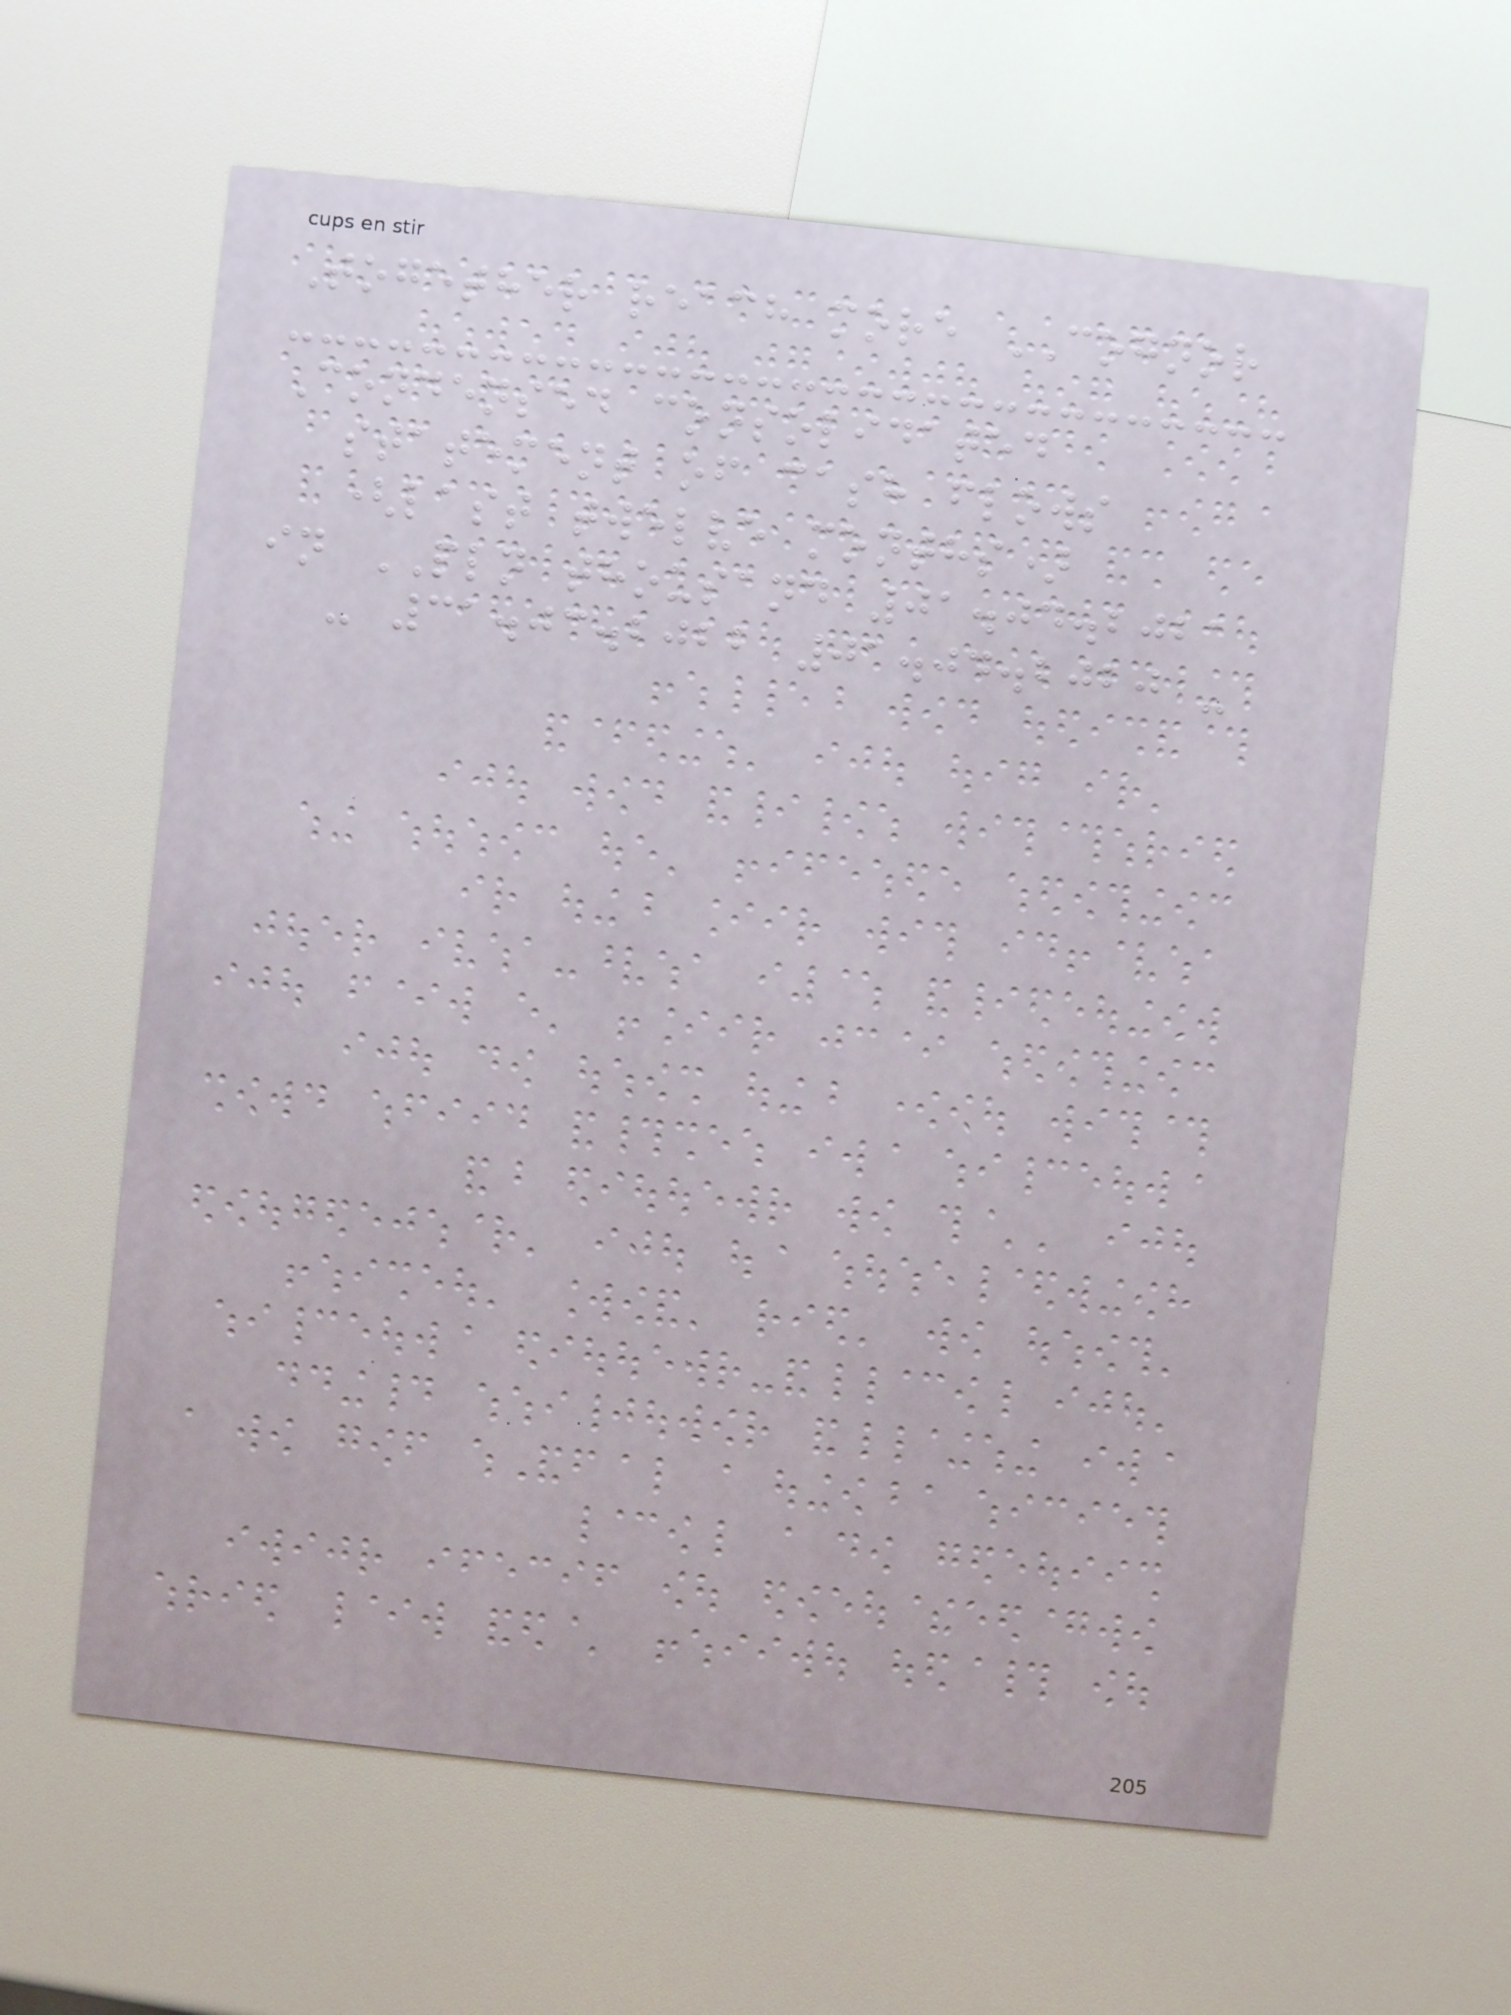Together reach more COGNOR
Condensed consolidated
statement of cash flows
(last twelve months)
in PLN thousand 01.04.2021
- 31.03.2022 01.04.2020 -
